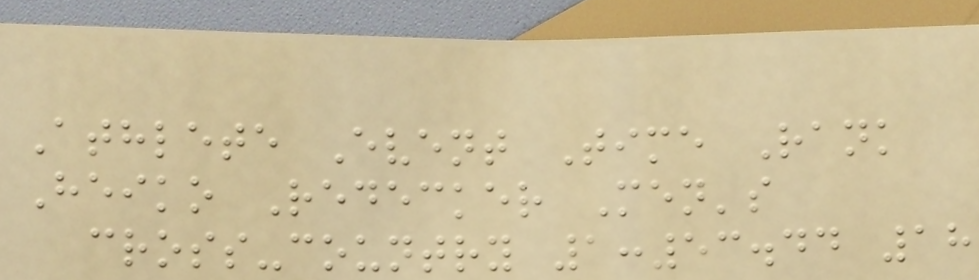Athlete Event Time Rank
Heiko Redecker Men's
cross-country 1:53.44 18
